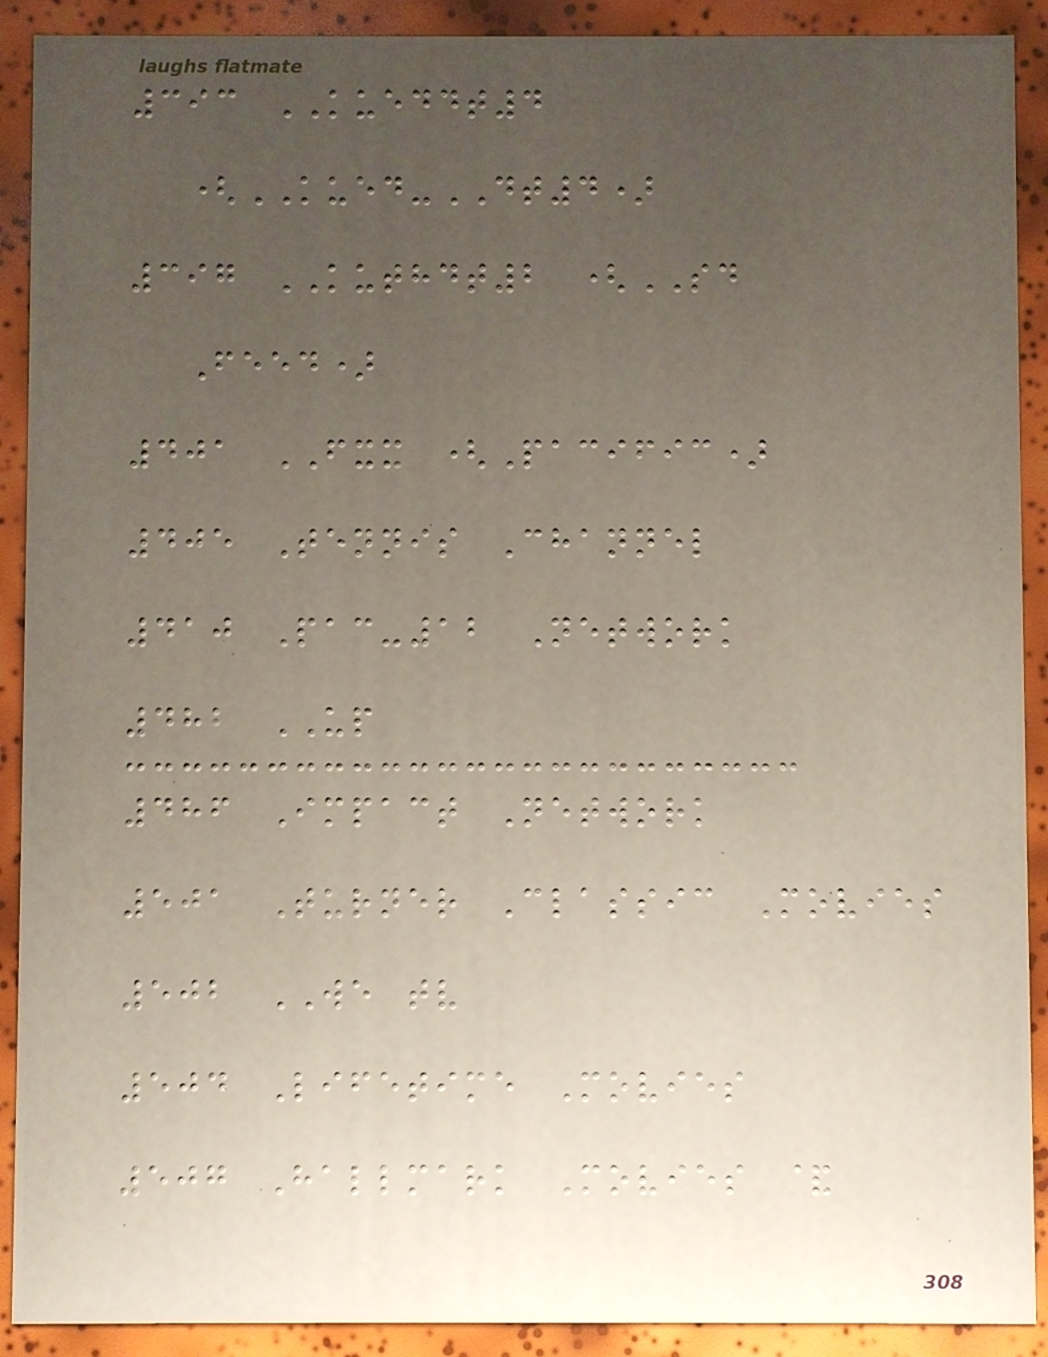393 KUEDDT4
(KUED-DT4)
397 KUTHDT2 (SD
Feed)
401 FXX (Pacific)
405 Tennis Channel
410 Pac-12 Network
482 UP
486 Impact Network
501 Turner Classic Movies
502 WE tv
504 Lifetime Movies
507 Hallmark Movies &
